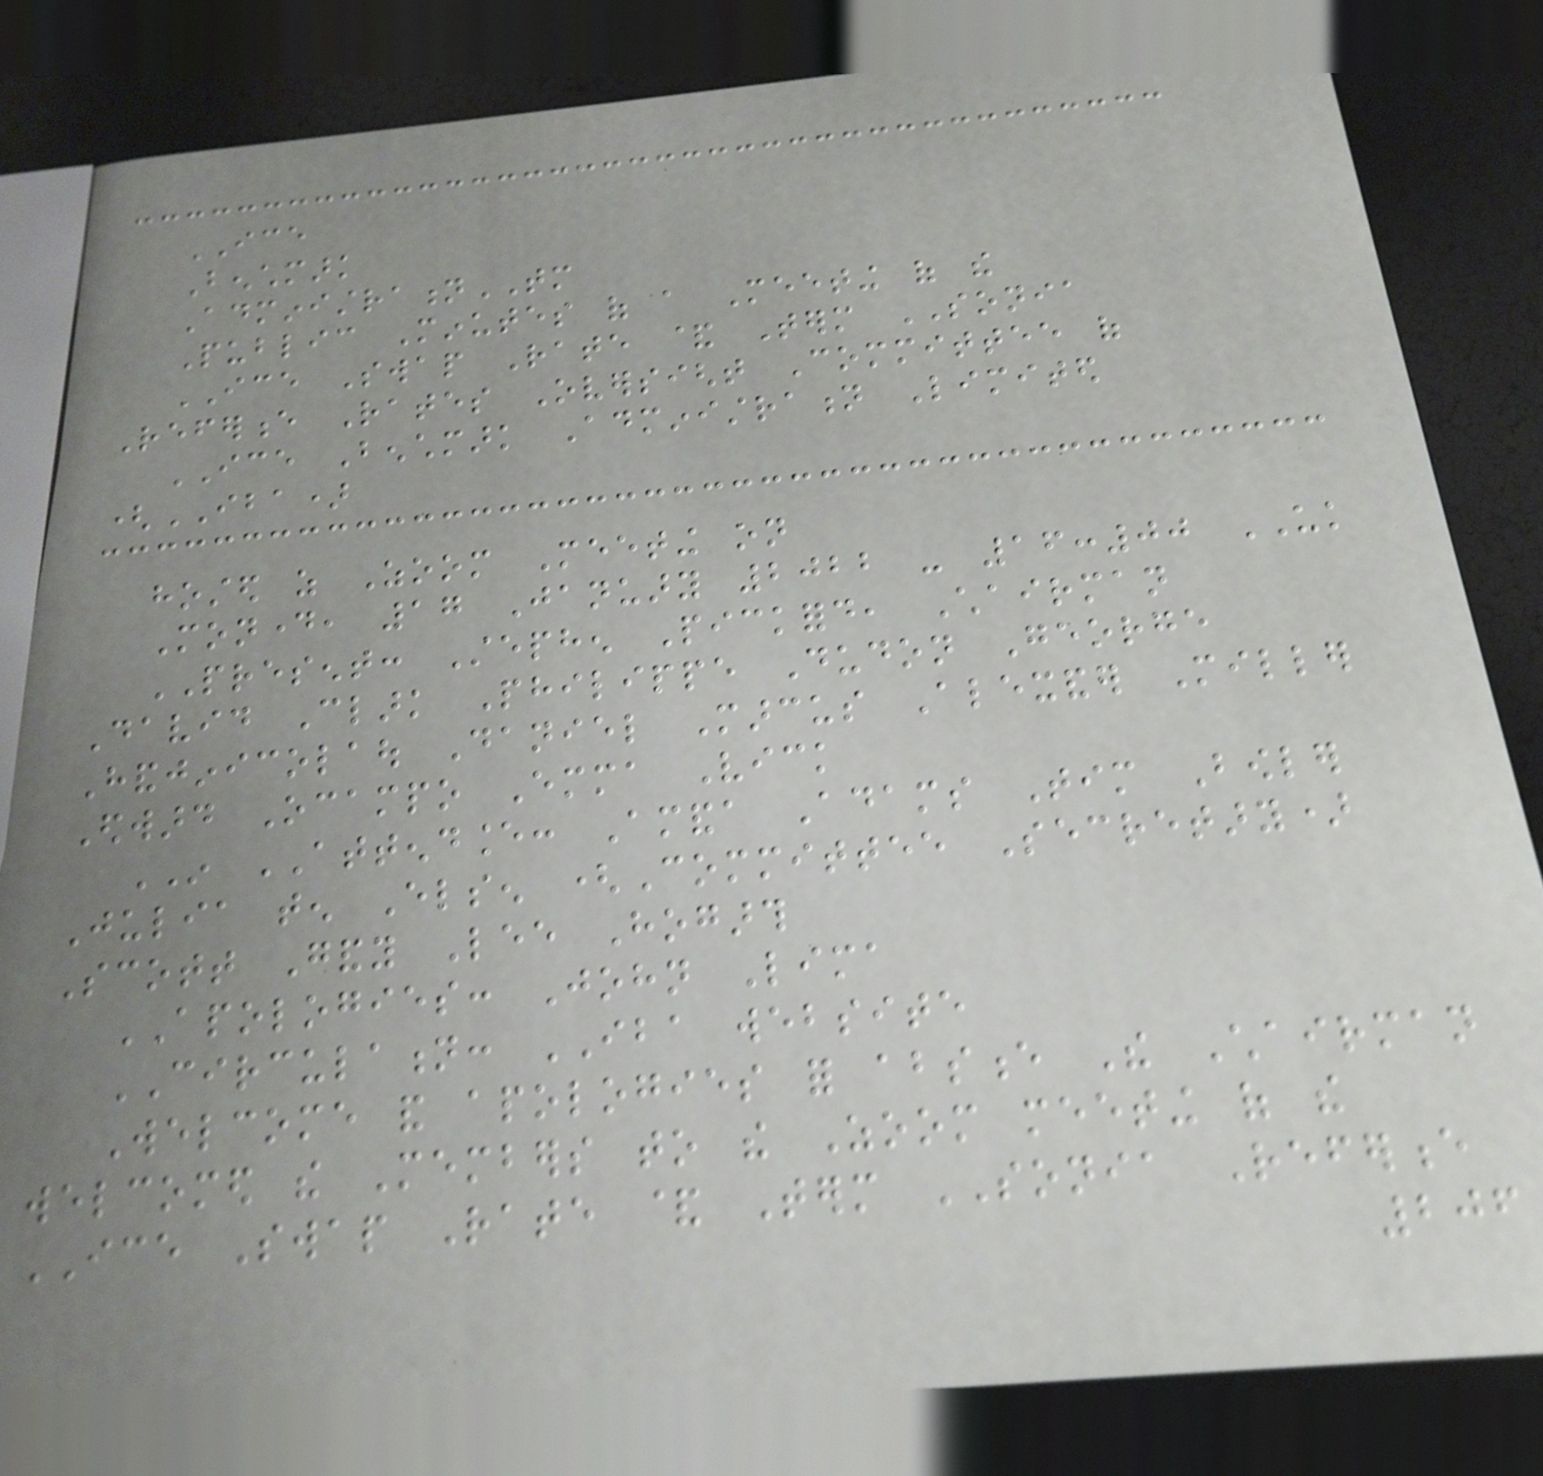ICE
Benchmark
AdministrationTM
Public Minutes of a Meeting of the
ICE Swap Rate & Term SONIA
Reference Rates Oversight Committee of
ICE Benchmark Administration Limited
(IBA)
hosted as Zoom Meeting on
Monday, 17 January 2022 - 16:00 UK
PRESENT: Stephen Pickford, Chairman
David Clark Philippe Dudon George
Handjinicolaou Daniel Marcus Alexander Miller
Edward Ocampo Emma Vick
IN ATTENDANCE: Amanda Adams Tim Bowler
Julia ten Elsen (Committee Secretary)
Scott Gandy Lee Hogarth
APOLOGIES: John Lima
CIRCULATION: IBA website
Welcome and apologies for absence The Chairman
welcomed the Members to the Zoom meeting of the
ICE Swap Rate & Term SONIA Reference
206
